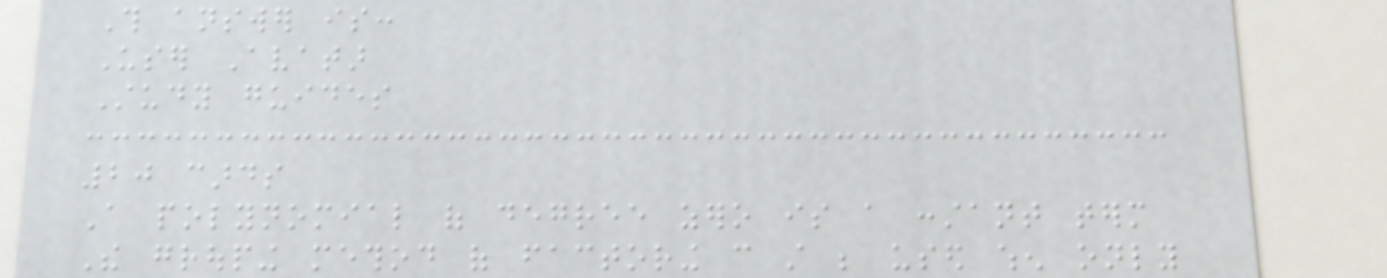This answer is:
User Avatar
Study guides
20 cards
A polynomial of degree zero is a constant term
The grouping method of factoring can still be used when only
